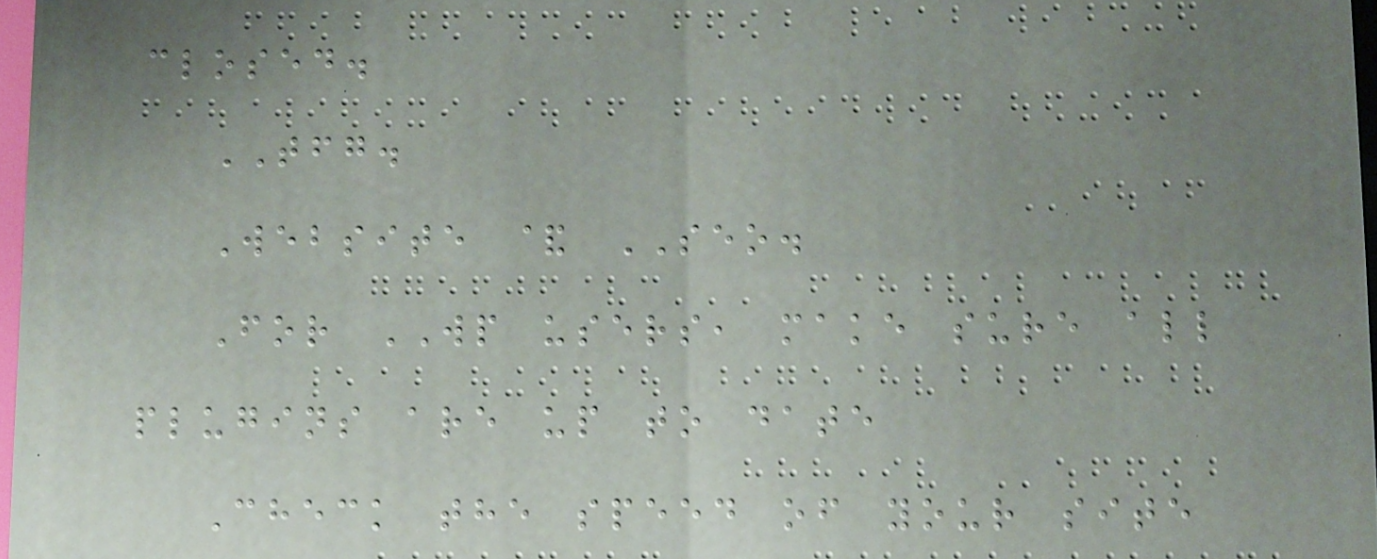closed.
TFG.
Website & SEO.
For WP users, make sure all
plugins are up to date
Check the speed of your site
